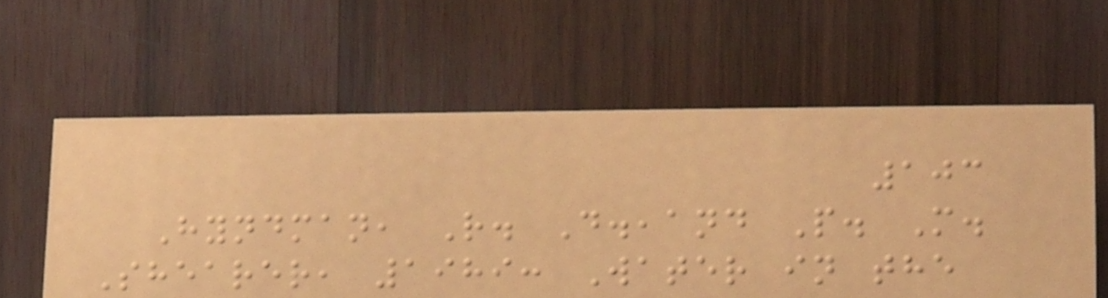103
Hyndman, R. D.,and P. M.
Shearer, 1989: Water in the
